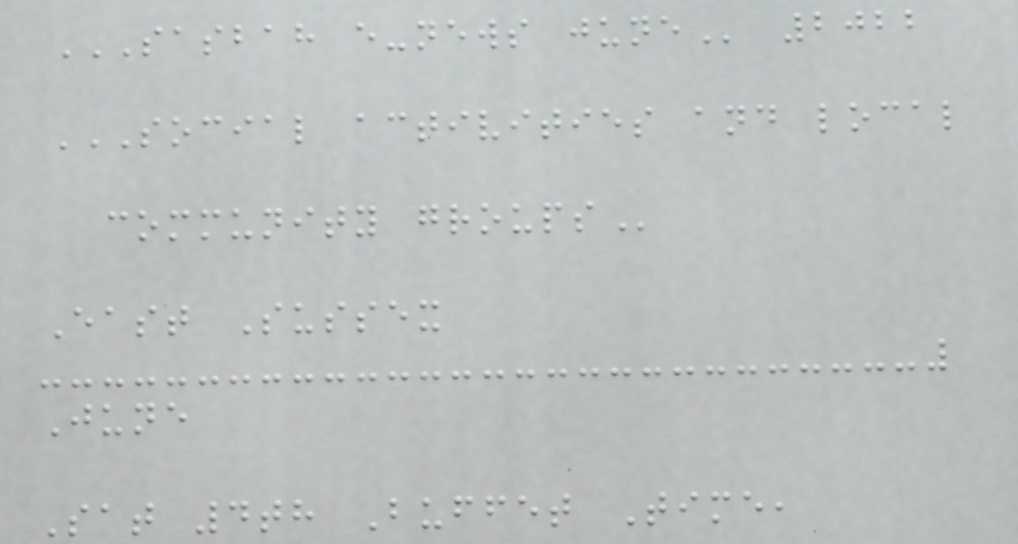SASBAH E-NEWS JUNE 2022
SOCIAL ACTIVITIES AND LOCAL
COMMUNITY GROUPS
East Sussex
June
Sat 4th Buffet Time,
